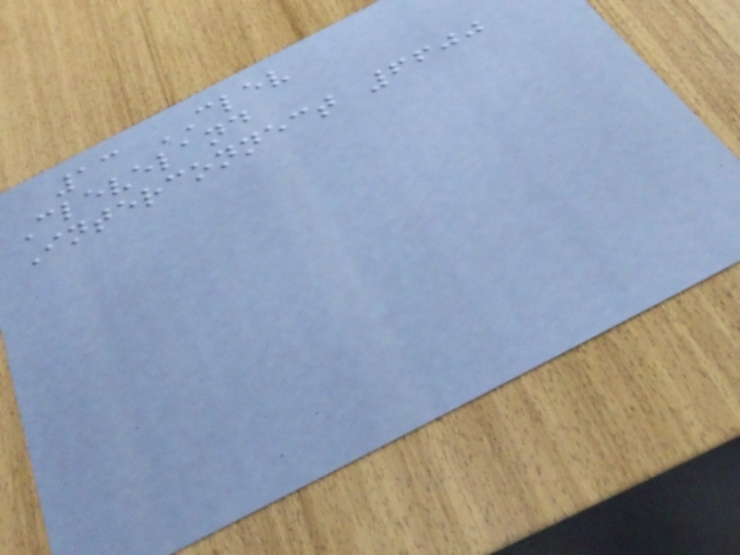13 CLEV
Cleveland
Interconnect 6600
